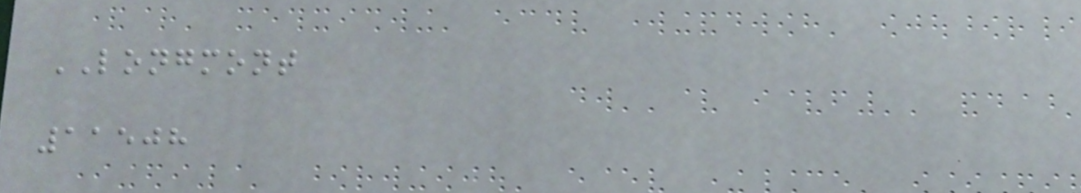LONGMONT
11508
